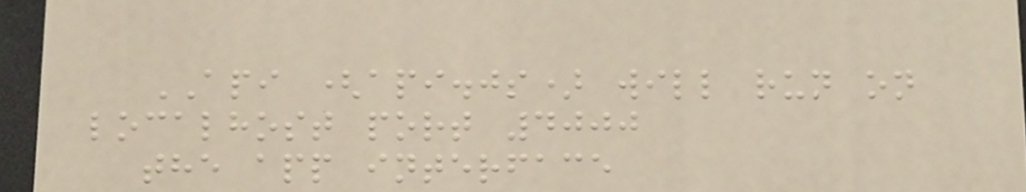API (api.js) will run on
localhost port 4000
the app interface
